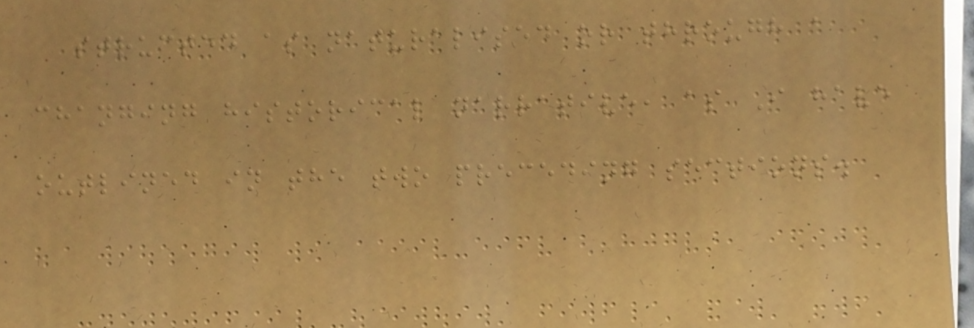structed as naturalised or through a
changing historical narrative, as I have
outlined in the two preceding sections.
